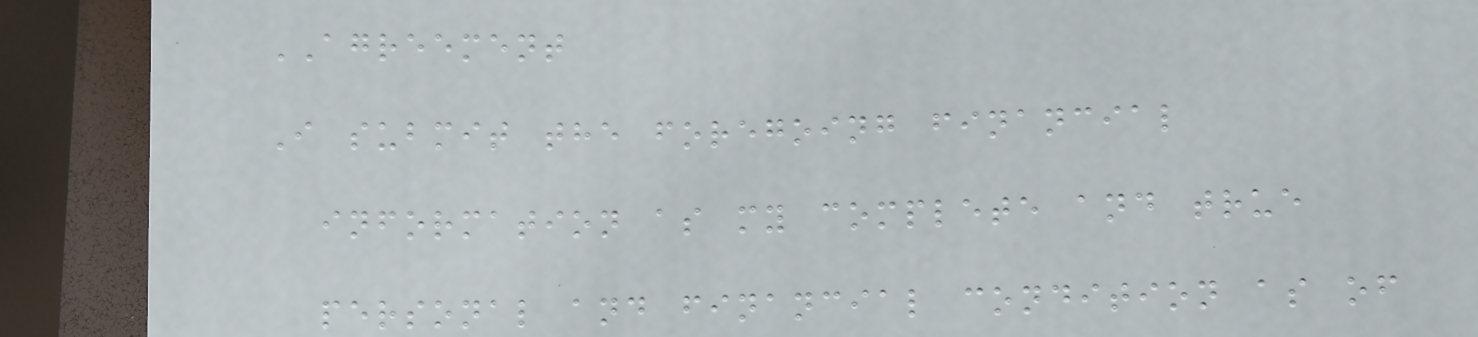AGREEMENT
I submit the foregoing financial
information as my complete and true
personal and financial condition as of
